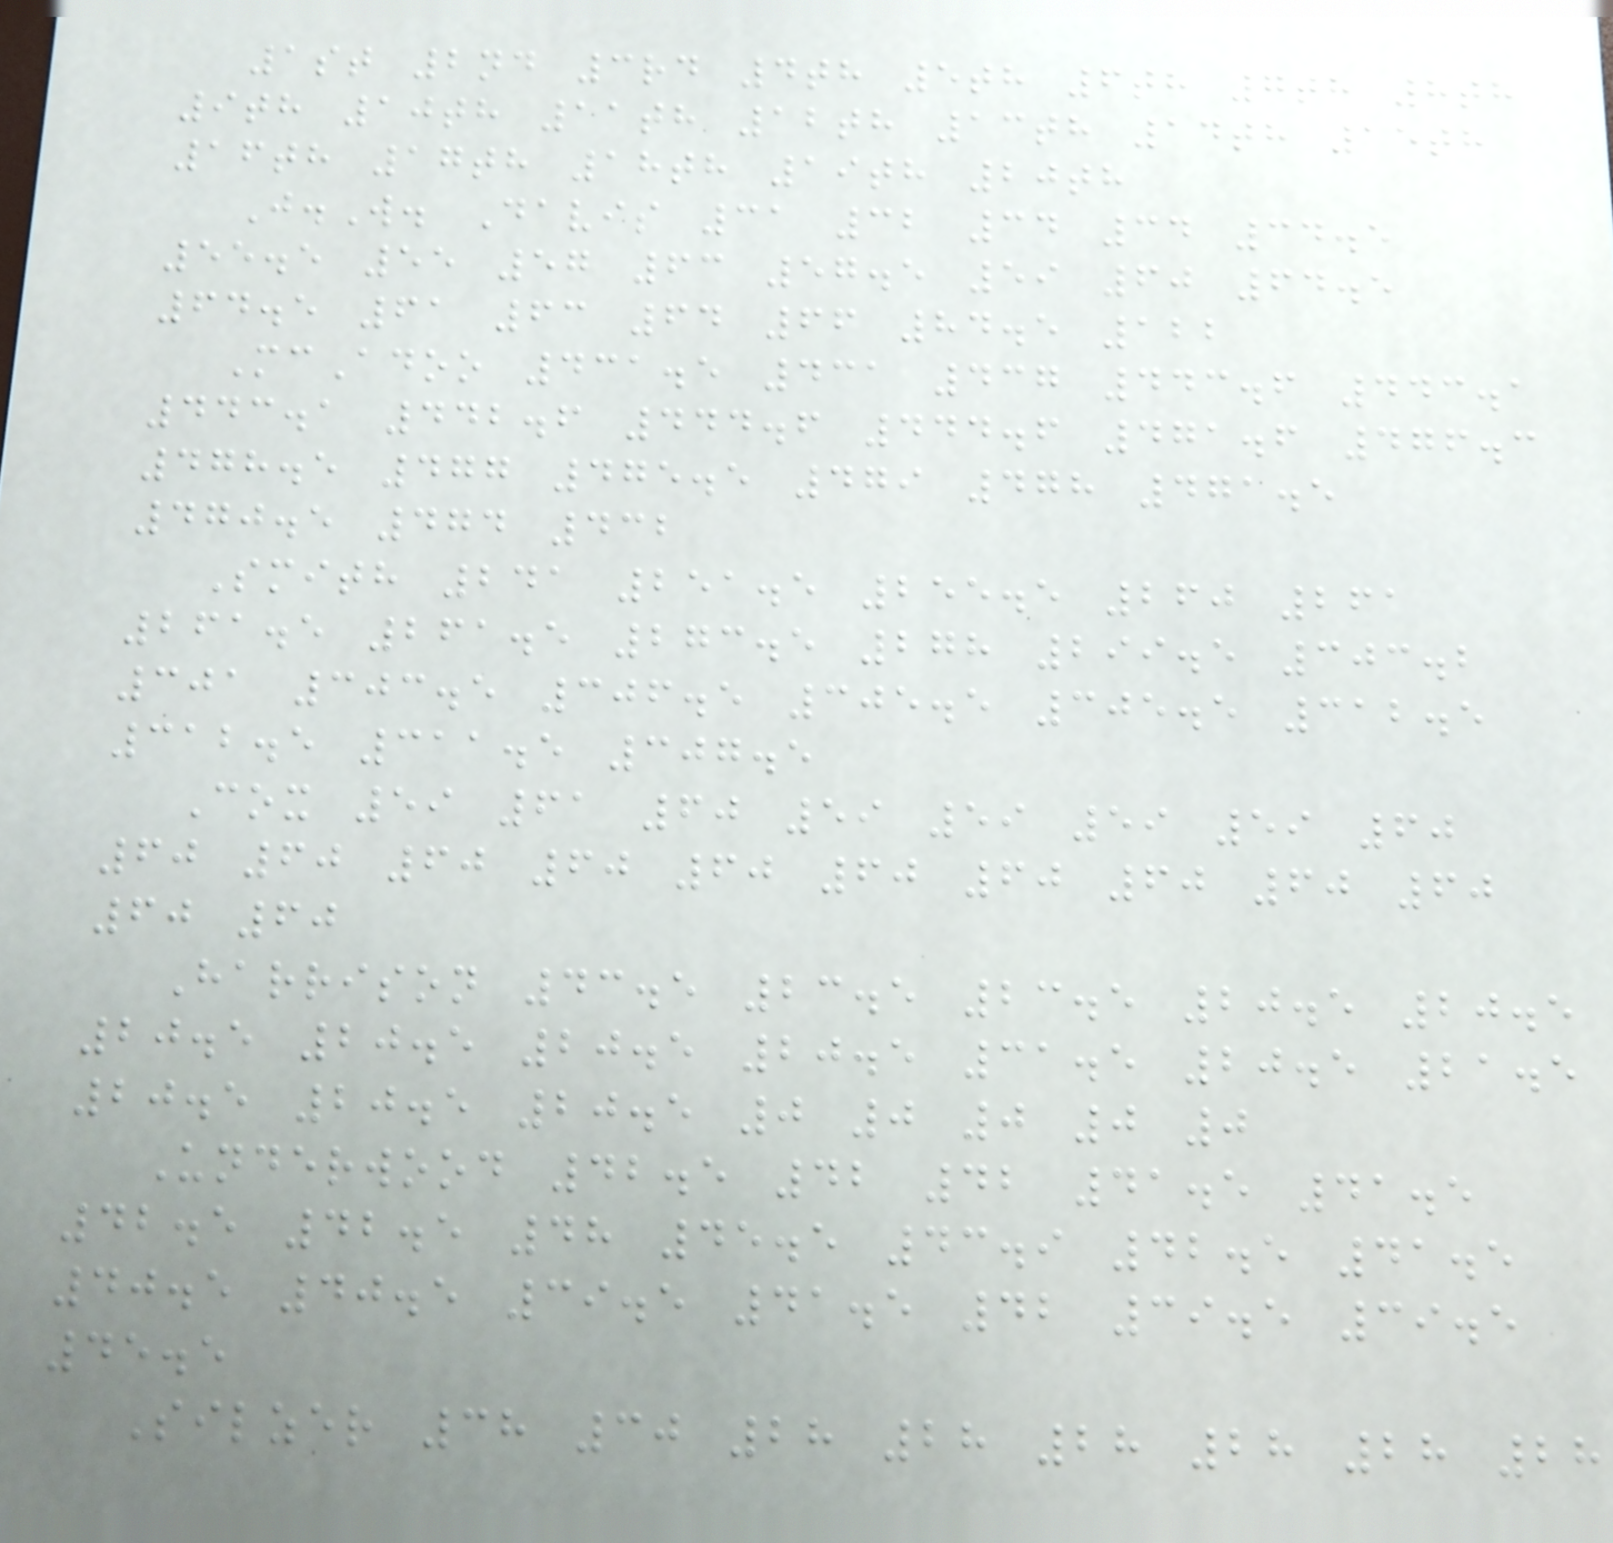1st 2nd 3rd 4th 5th 6th 7th 8th
9th 10th 11th 12th 13th 14th 15th
16th 17th 18th 19th 20th
J.W. Davis 31 32 34 34 34.5
55.5 55 57 63 57.5 59 60 64.5
64.5 61 63 64 66 84.5 122
McAdoo 431.5 431 437 443.6 443.1
443.1 442.6 444.6 444.6 471.6 476.3
478.5 477 475.5 479 478 471.5
470.5 474 432
Smith 241 251.5 255.5 260 261
261.5 261.5 273.5 278 299.5 303.2
301 303.5 306.5 305.5 305.5 312.5
312.5 311.5 307.5
Cox 59 61 60 59 59 59 59 60
60 60 60 60 60 60 60 60 60 60
60 60
Harrison 43.5 23.5 23.5 20.5 20.5
20.5 20.5 20.5 20.5 31.5 20.5 21.5
20.5 20.5 20.5 0 0 0 0 0
Underwood 42.5 42 42 41.5 41.5
42.5 42.5 48 45.5 43.9 42.5 41.5
40.5 40.5 39.5 41.5 42 39.5 39.5
45.5
Silzer 38 30 28 28 28 28 28 28
